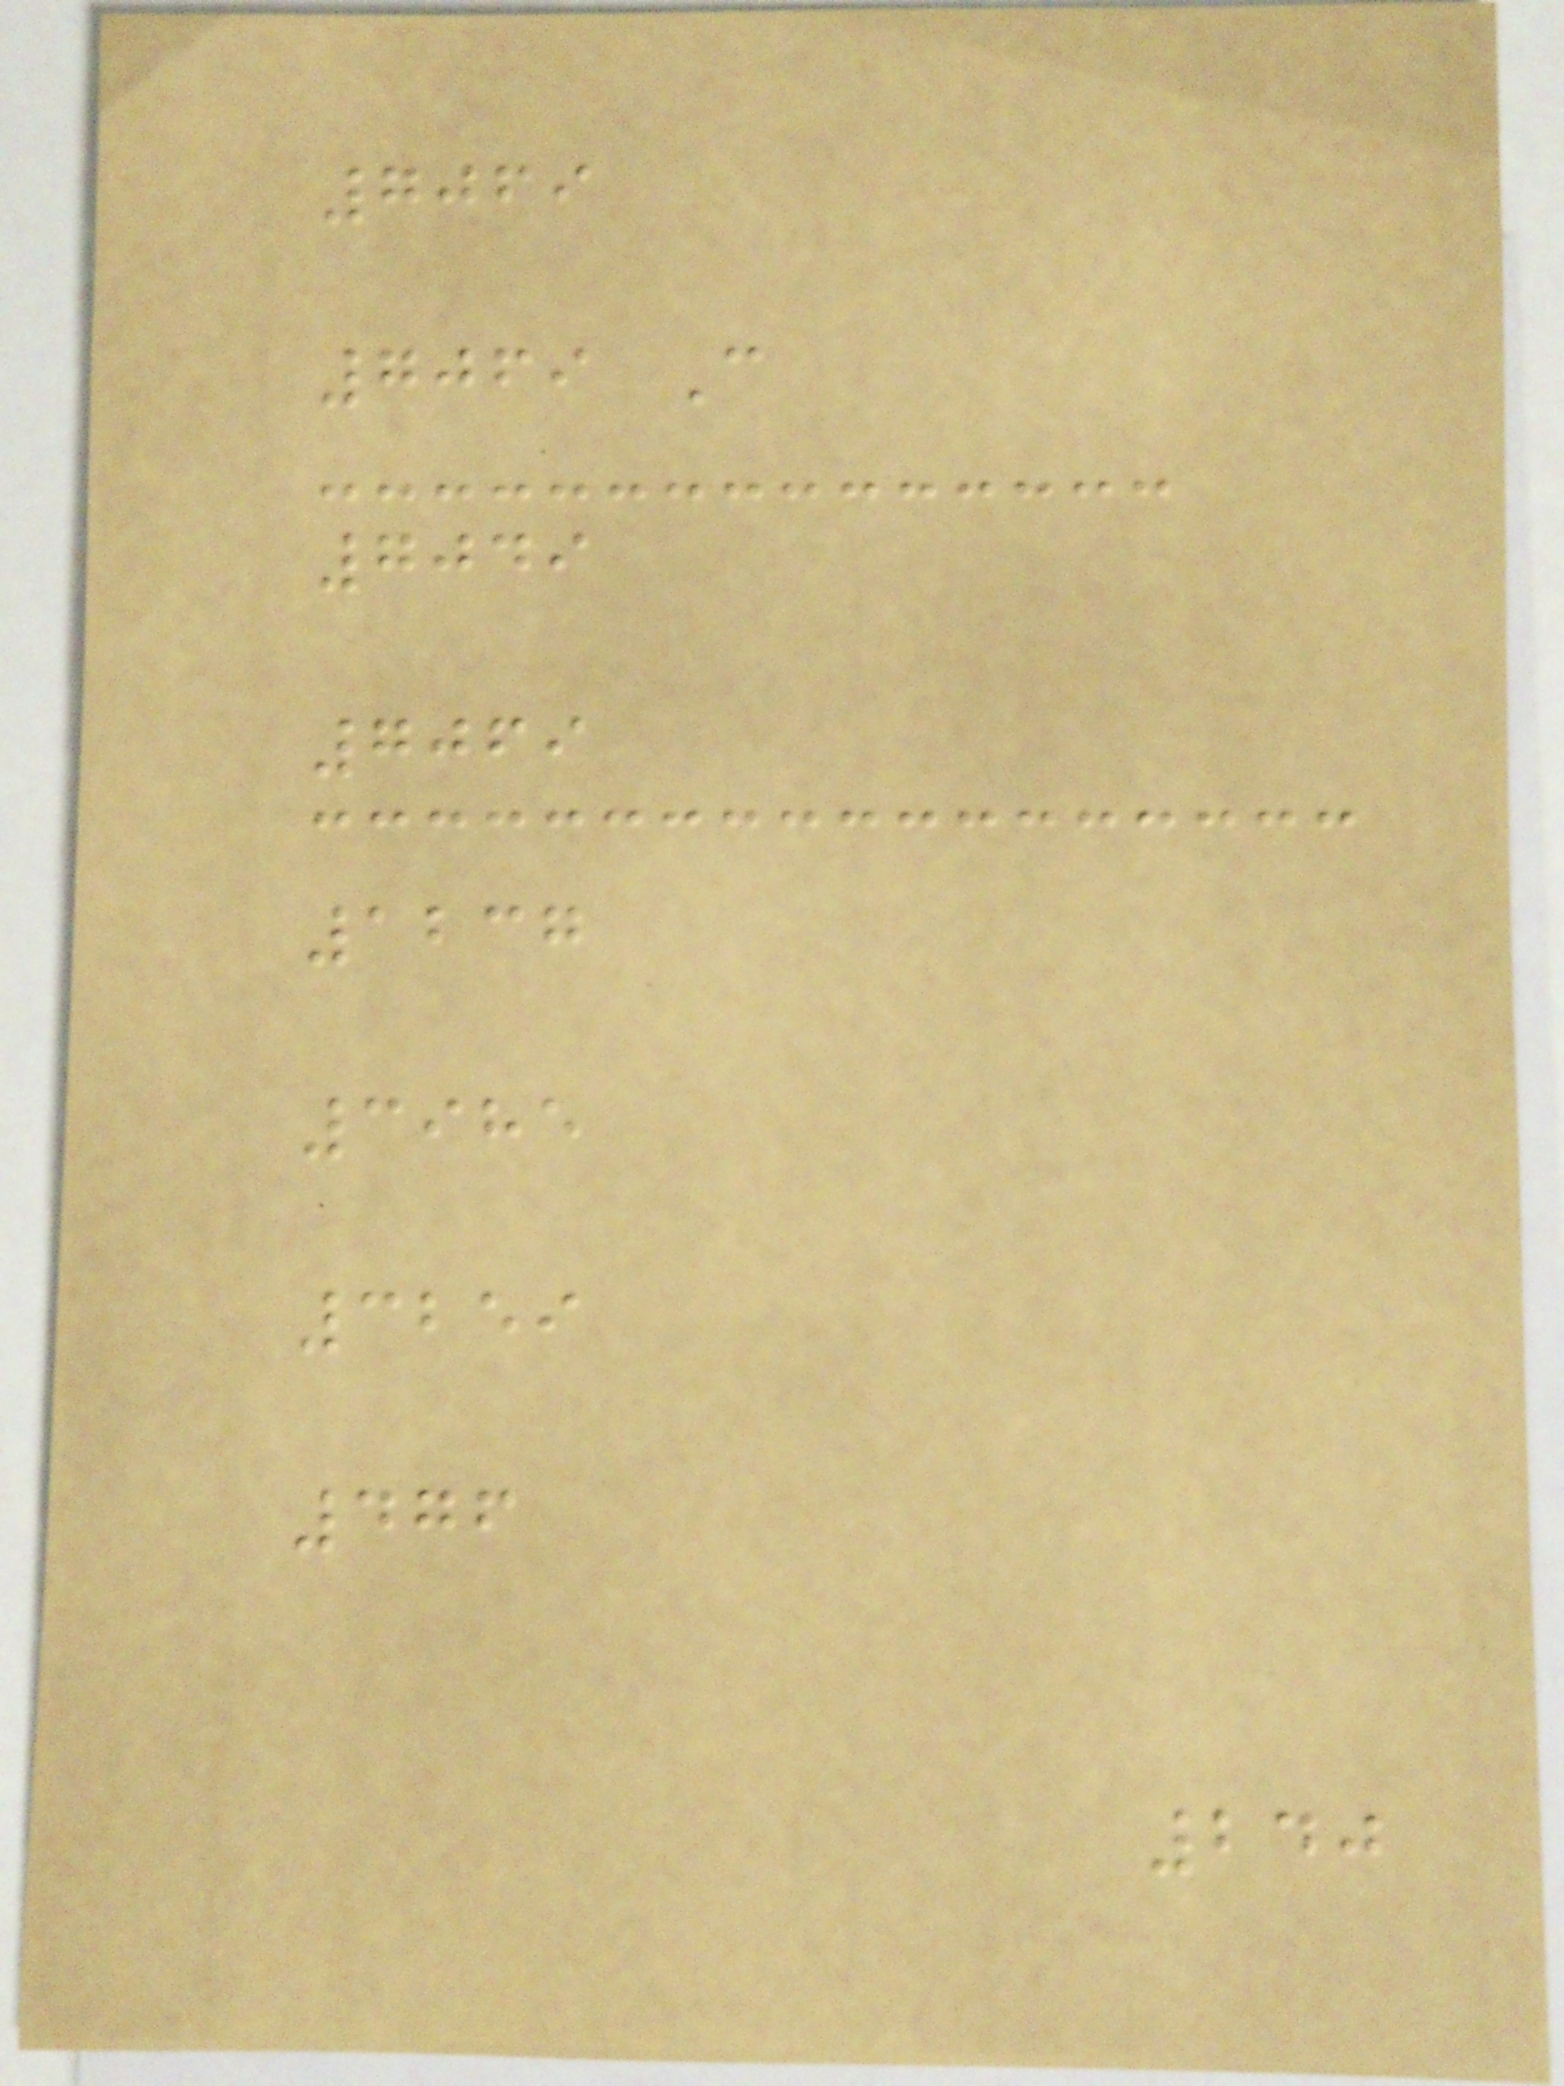7069
7069 C
7049
7069
1237
3985
3259
476
240
